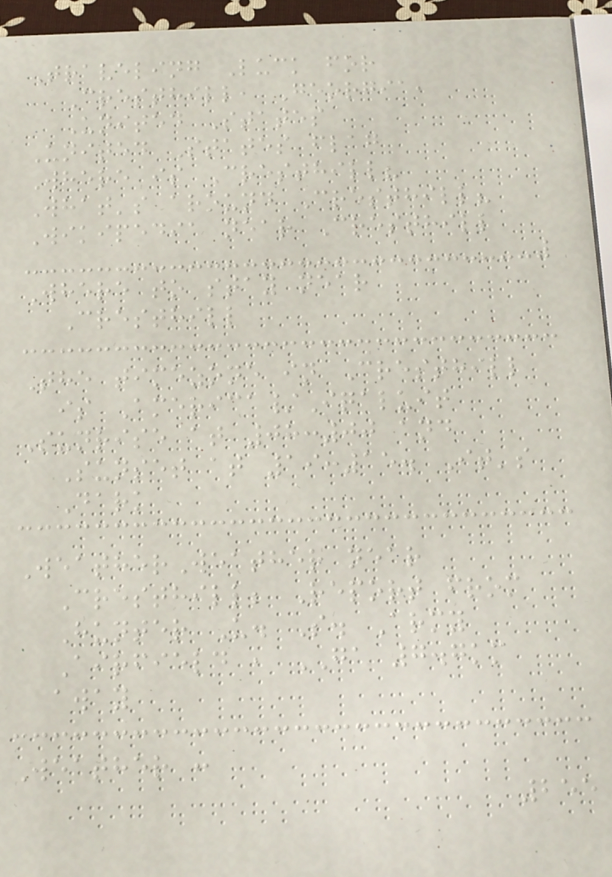Traveling Luck for
Cresthill, Georgia,
United States
United States flag
Where is Cresthill?
What's around Cresthill?
Wikipedia near Cresthill
Where to stay near
Cresthill
The timezone in Cresthill
is America/Iqaluit
Sunrise at 08:00 and
Sunset at 19:15. It's
Dark
WeatherWeather near
Cresthill; Report from
Hunter U. S. Army
Airfield , GA 7.7km
away
Weather :
255
